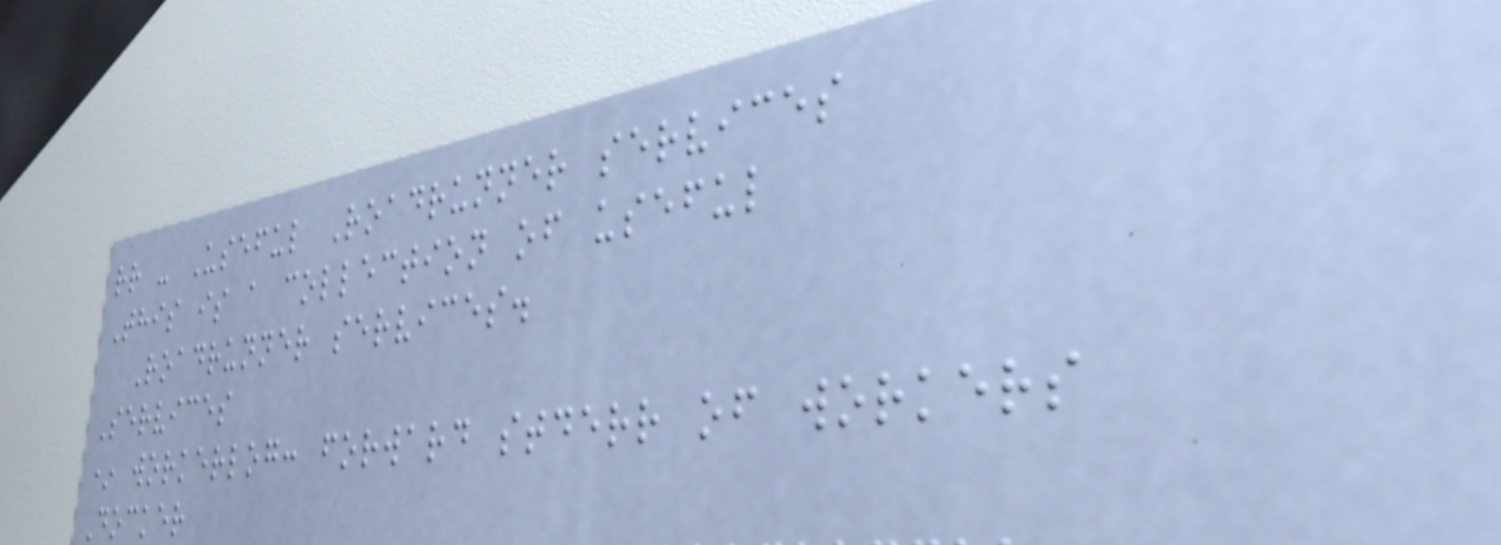rr - Useful Roadrunner services
This is a collection of useful
Roadrunner services.
Services
* workerlog: forward stderr of workers
Docker
